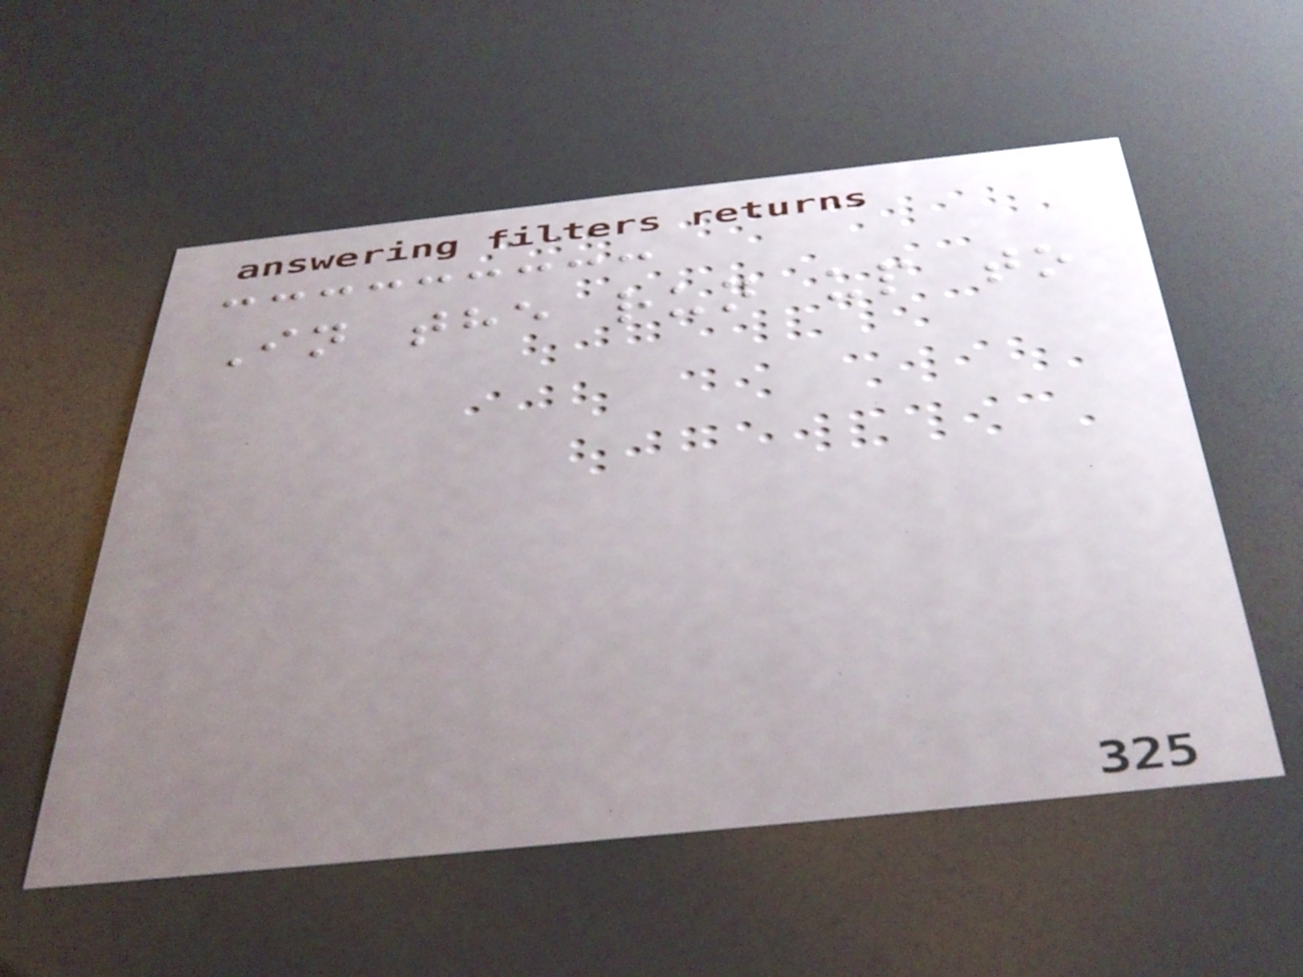In the run up to
